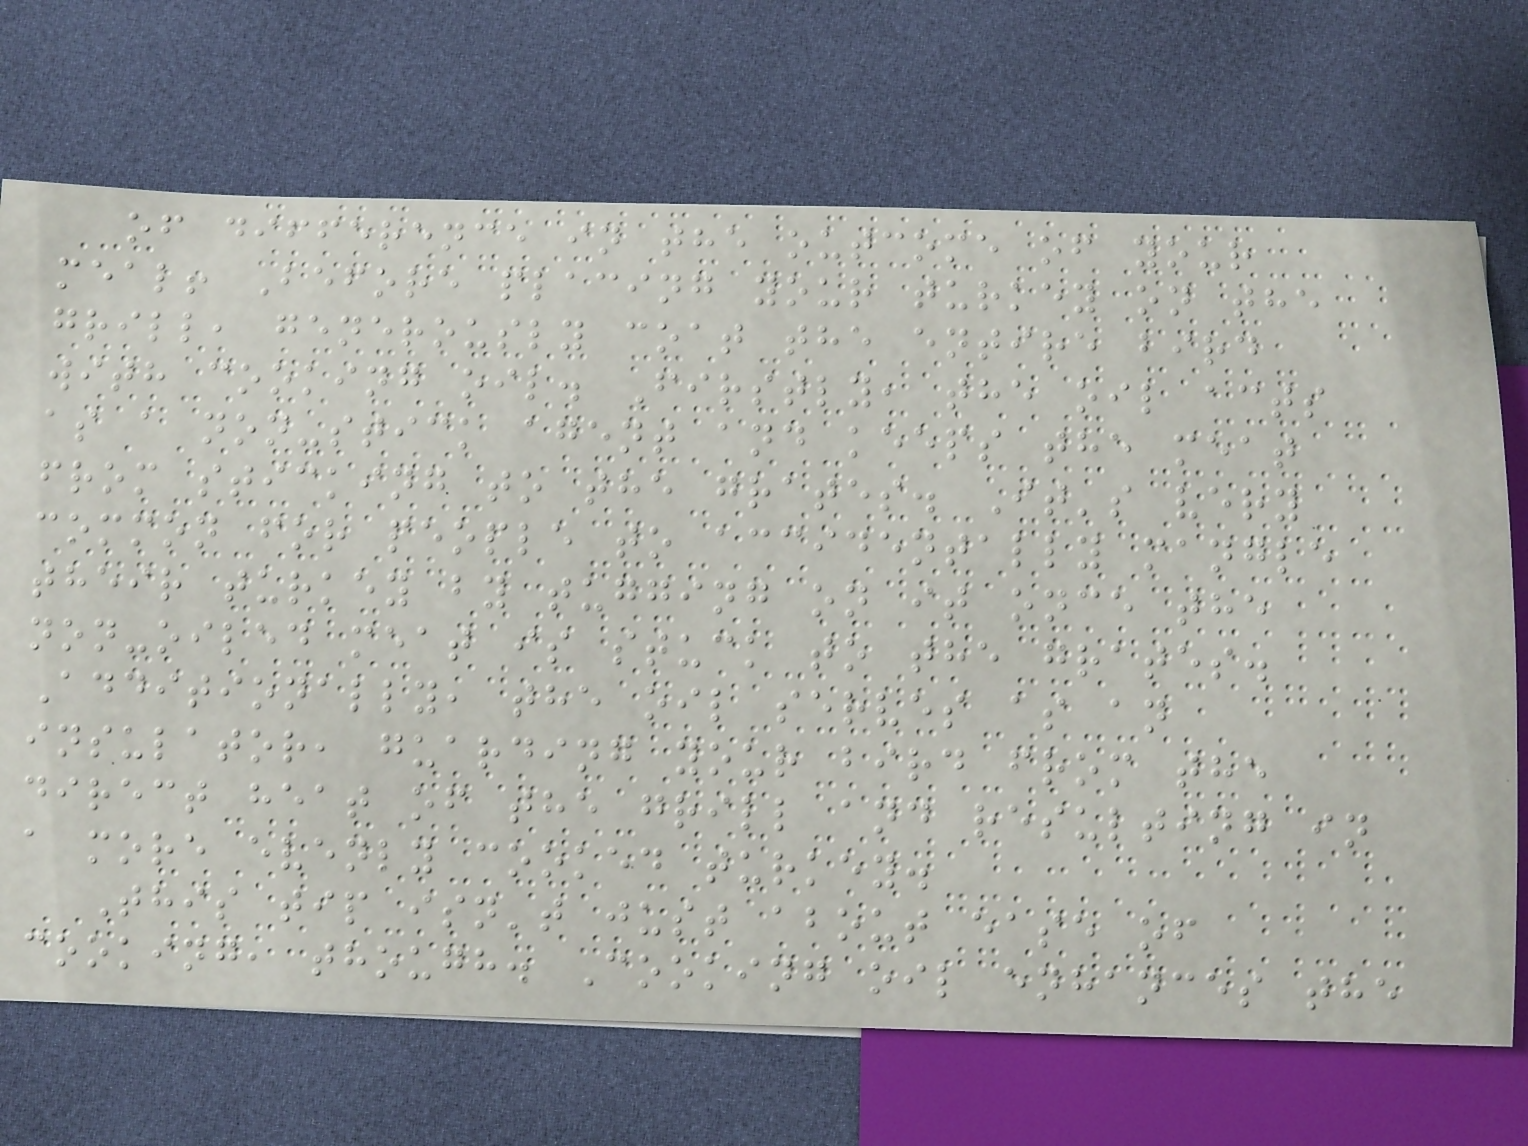of difference in the outcome of your
meal! Before placing your turkey on the
grill, generously coat the entire bird
with cooking oil. Firstly, the oil acts
as a non-stick agent and keeps the meat
from sticking to the grates. It's very
common for people to accidentally mangle
their turkey by tugging on it once the
non-oiled meat is stuck to the grates.
Additionally, the oil serves as an
insulator, guarding your bird from the
direct heat of the grill and resulting in
a more evenly cooked turkey.
This tip isn't just about ease of
cooking, though. Cooking oil enhances the
